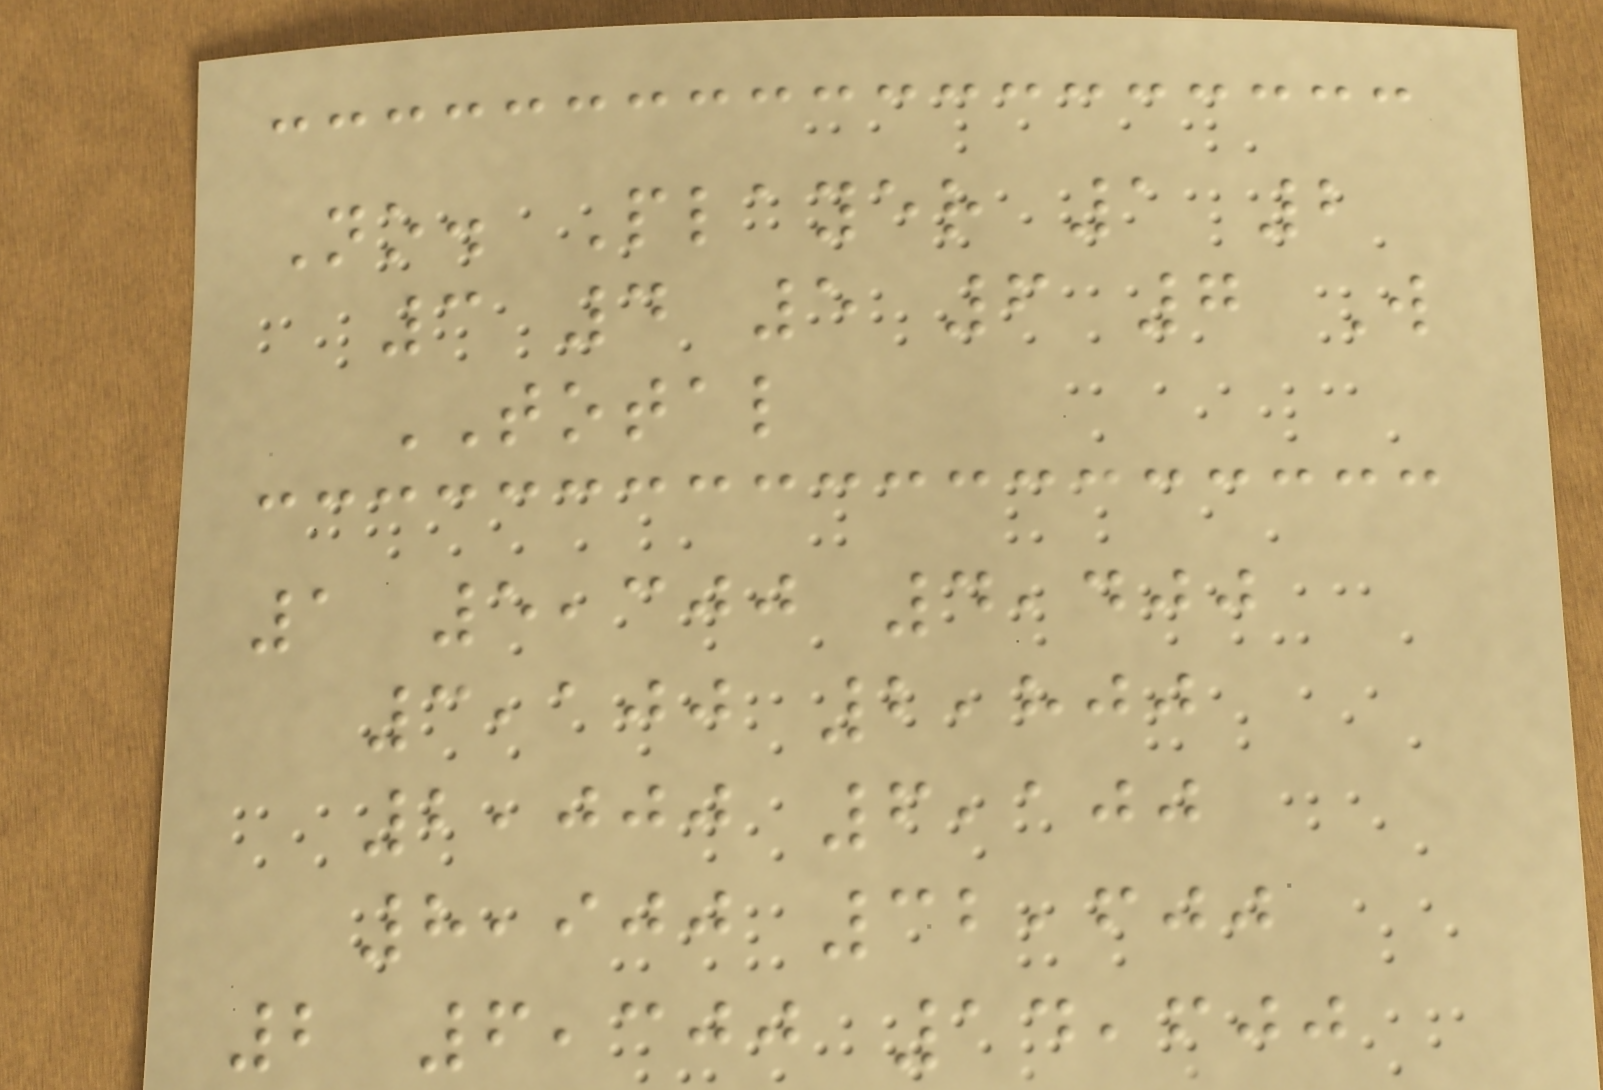No. Player 1 2
3 4 5 6 7 W
TOTAL
1 5,300 4,400
3,100 2,800
2,000 6,100
8,900 32,600
2 6,300 14,600
